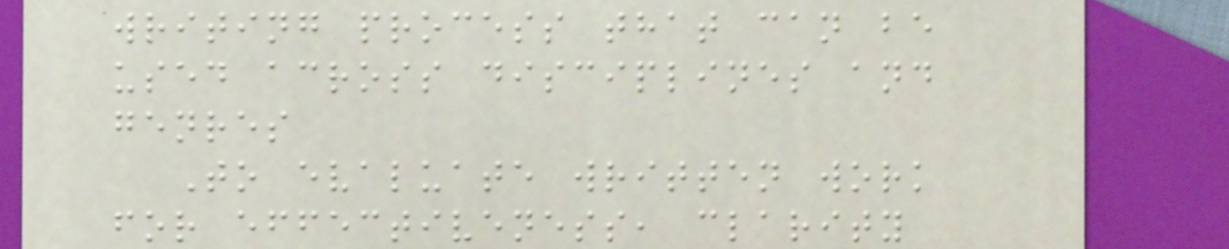writing process that can be
used across disciplines and
genres
To evaluate written work
for effectiveness, clarity
